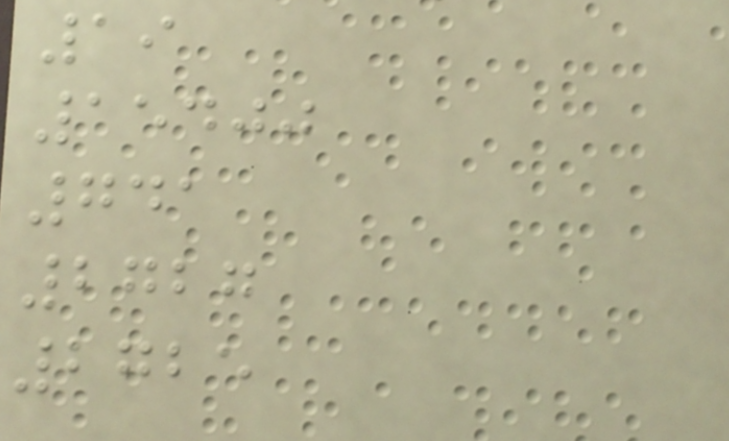19
15400
741
2727
2725
